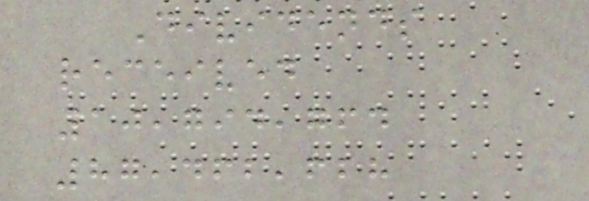Dividends
received
10,794,764
87,462,628
